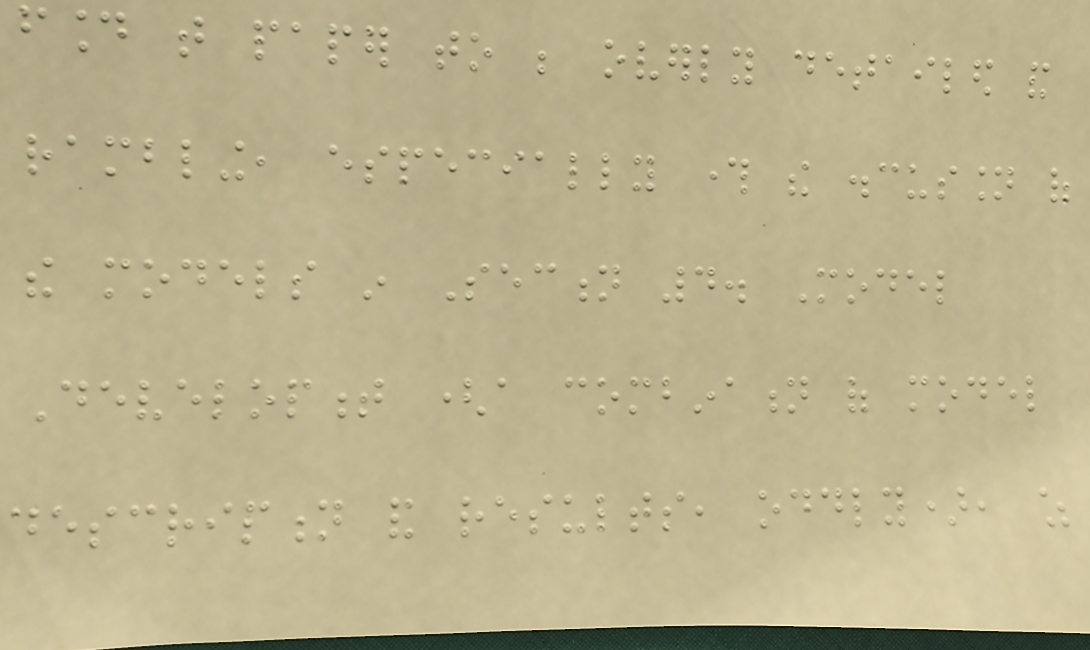found that paper to be overly detailed and
rambling, especially through the discussion of
the models in Section 4. Model
Development (a combination of model
description and results, oddly), as
